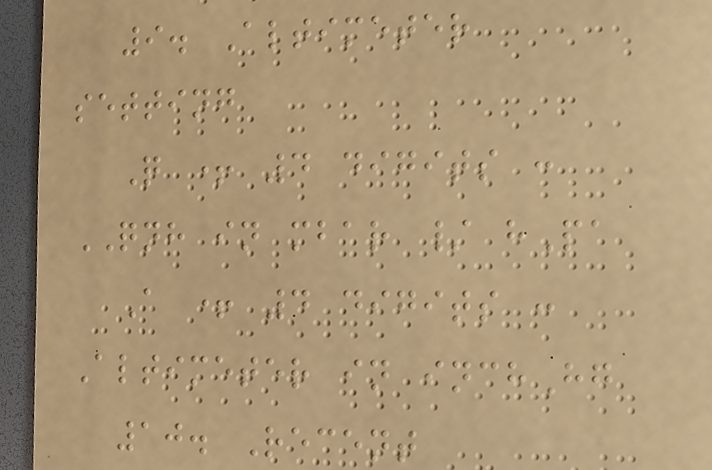9. Altimeter
setting
Q + 4 digits :
QNH in mbar / hPa
A + 4 digits :
Altimeter in inchHg
10. Recent
